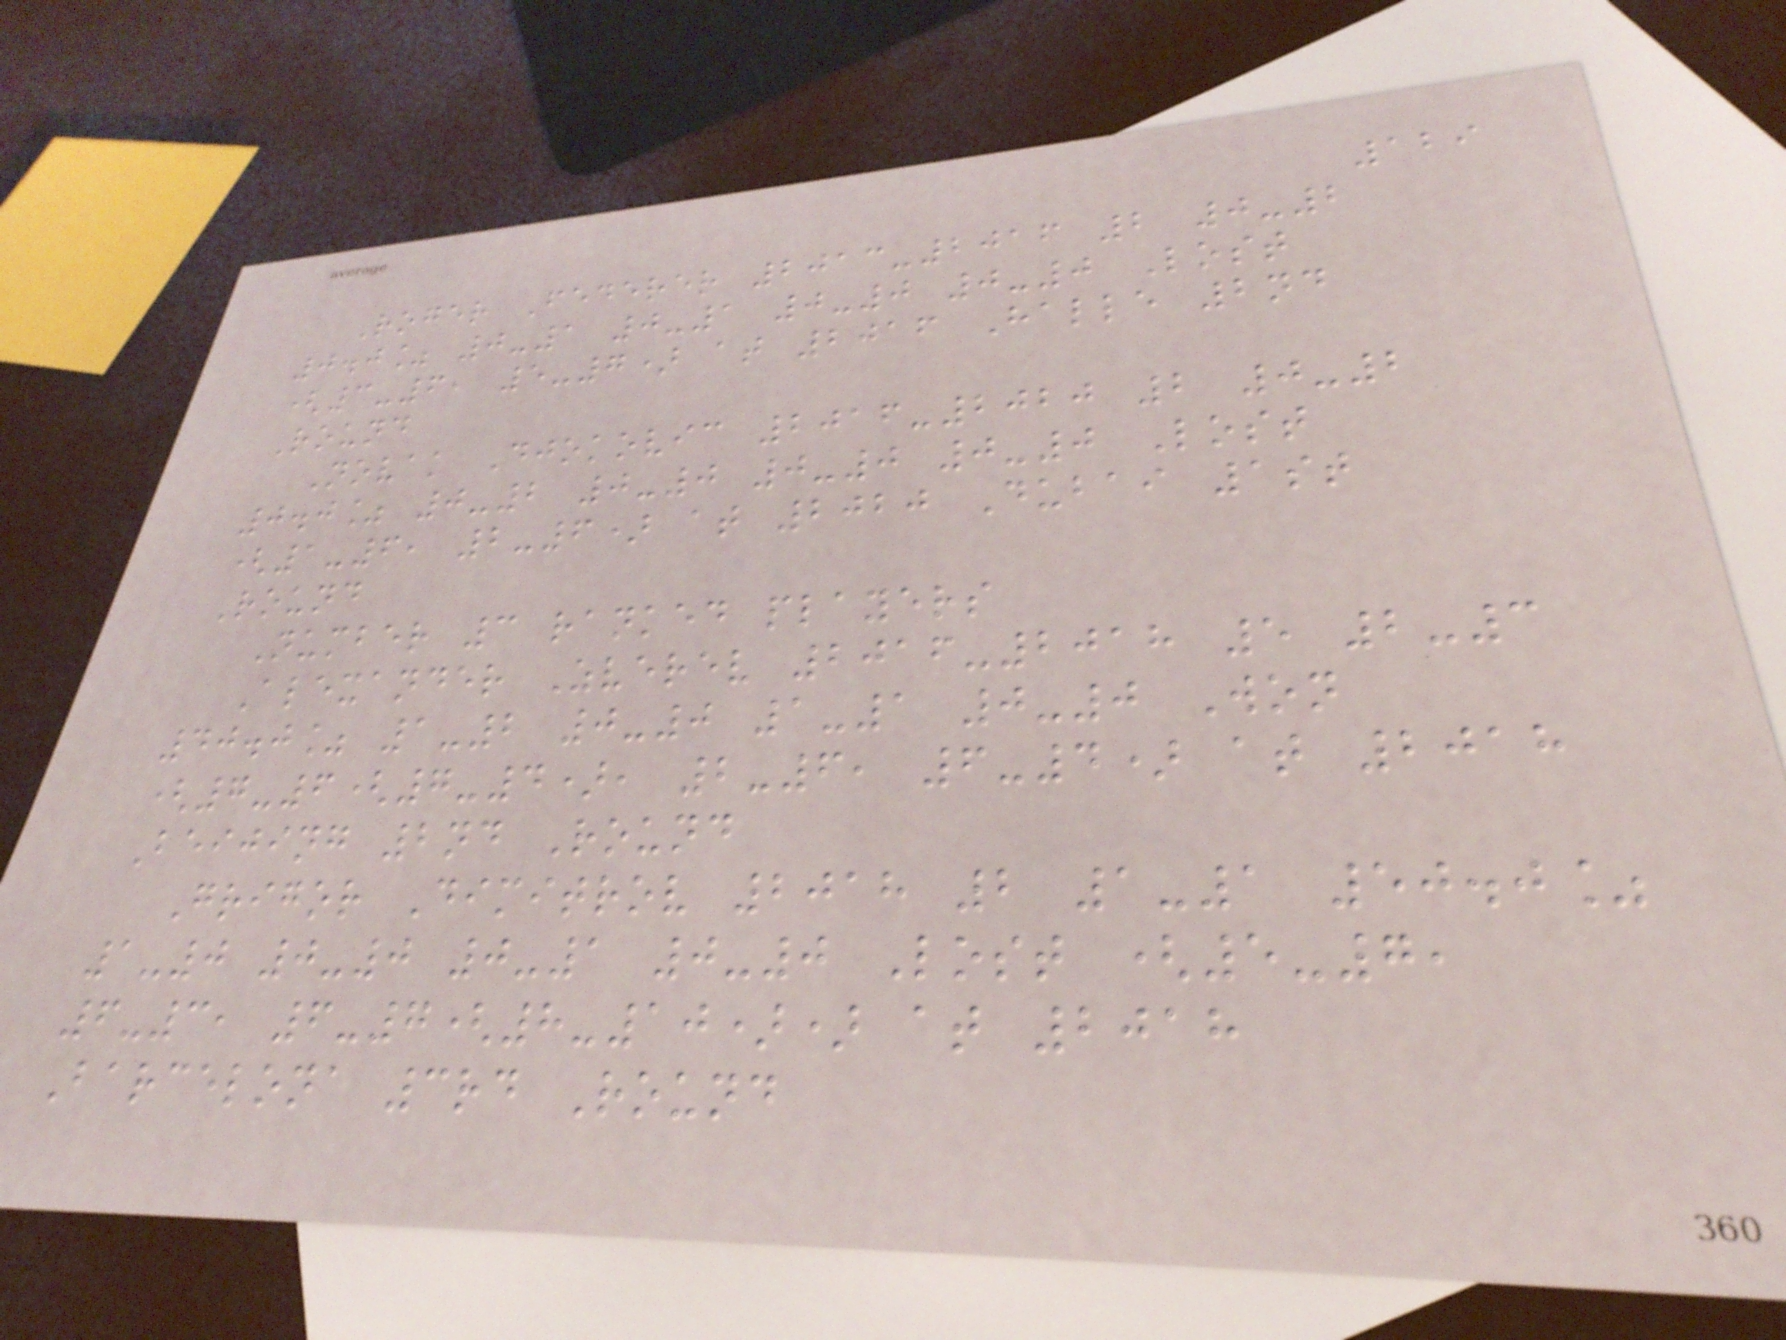129
Roger Federer 2013-2016 2 0-2
0.0% 0-1 0-1 0-0 0-0 Lost
(3-6, 5-7) at 2016 Halle 2nd
Round
Novak Djokovic 2016-2020 2 0-2
0.0% 0-2 0-0 0-0 0-0 Lost
(1-6, 2-6) at 2020 Dubai 1st
Round
Number 3 ranked players
Alexander Zverev 2016-2018 5 2-3
40.0% 1-2 0-0 1-1 0-0 Won
(7-6(7-4), 2-6, 6-4) at 2018
Beijing 2nd Round
Grigor Dimitrov 2018 2 1-1 50.0%
1-0 0-0 0-1 0-0 Lost (5-7,
6-3, 6-7(8-10)) at 2018
Barcelona 3rd Round
